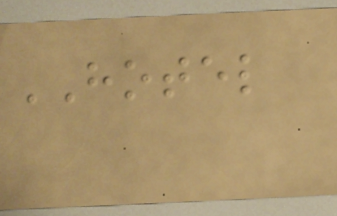HOTEL
